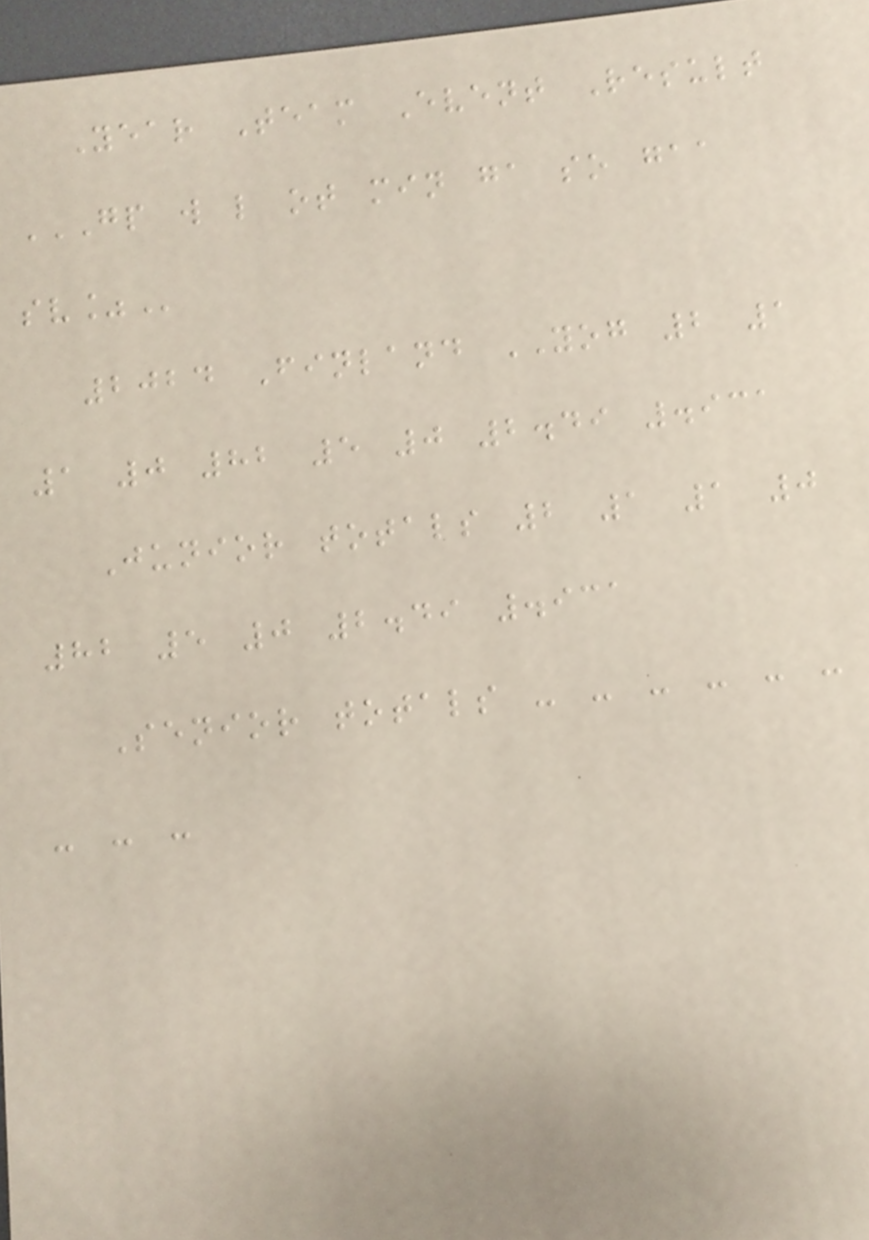Year Team Event Result
GP W L OT MIN GA SO GAA
SV%
2024 Finland YOG 2 1
1 0 82 5 0 2.49 .931
Junior totals 2 1 1 0
82 5 0 2.49 .931
Senior totals - - - - - -
- - -
